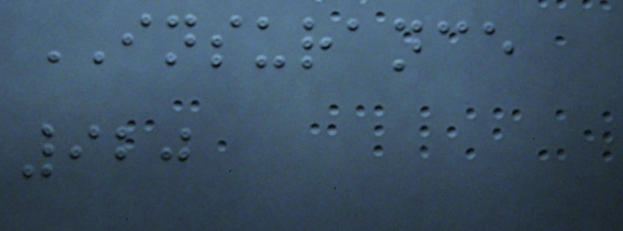INSURANCE
920
